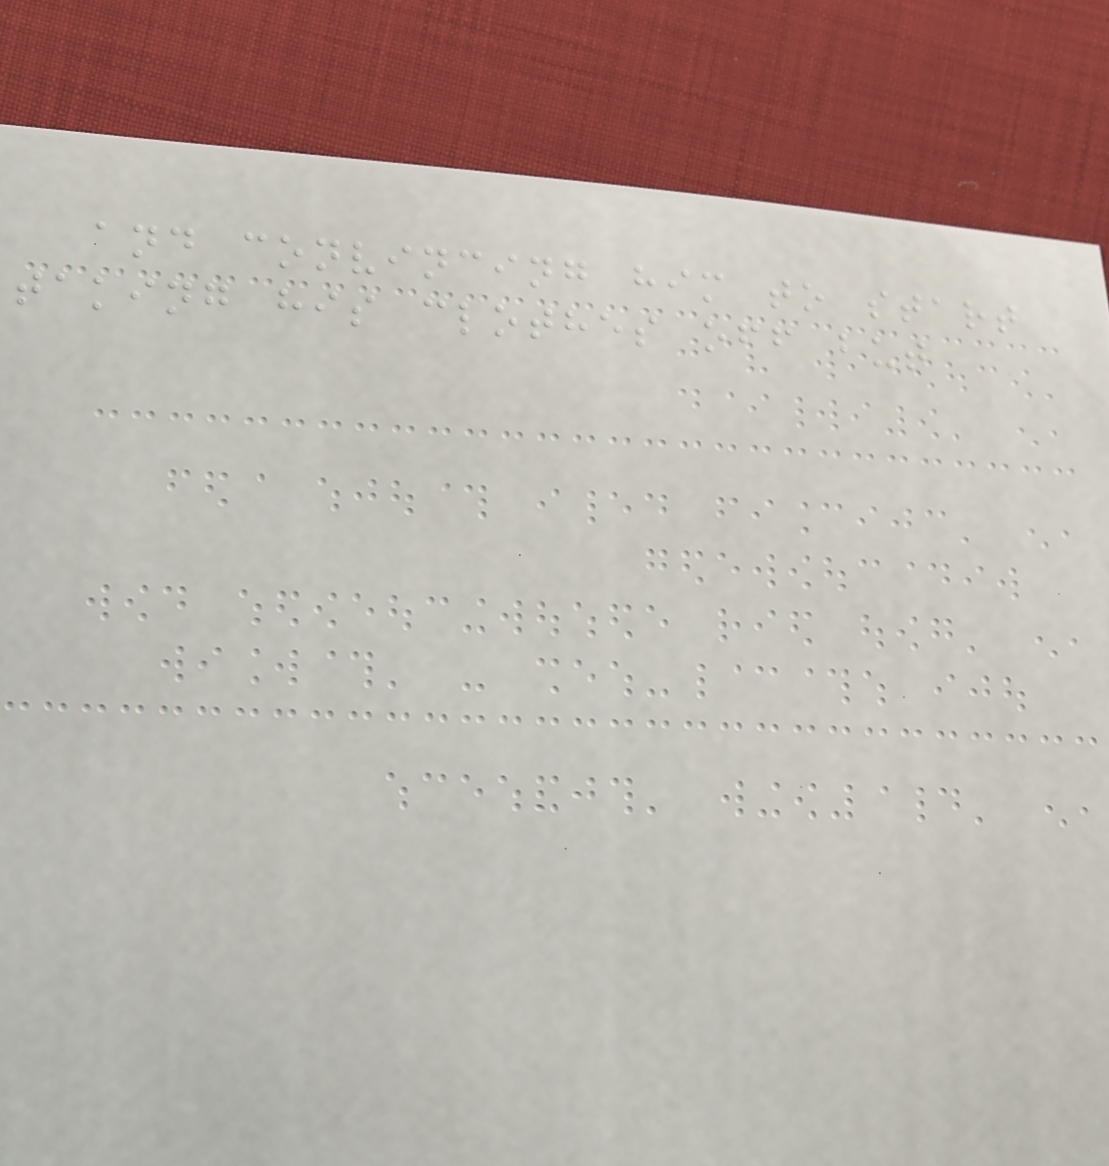and convincing him to start
taking his clothes off but
